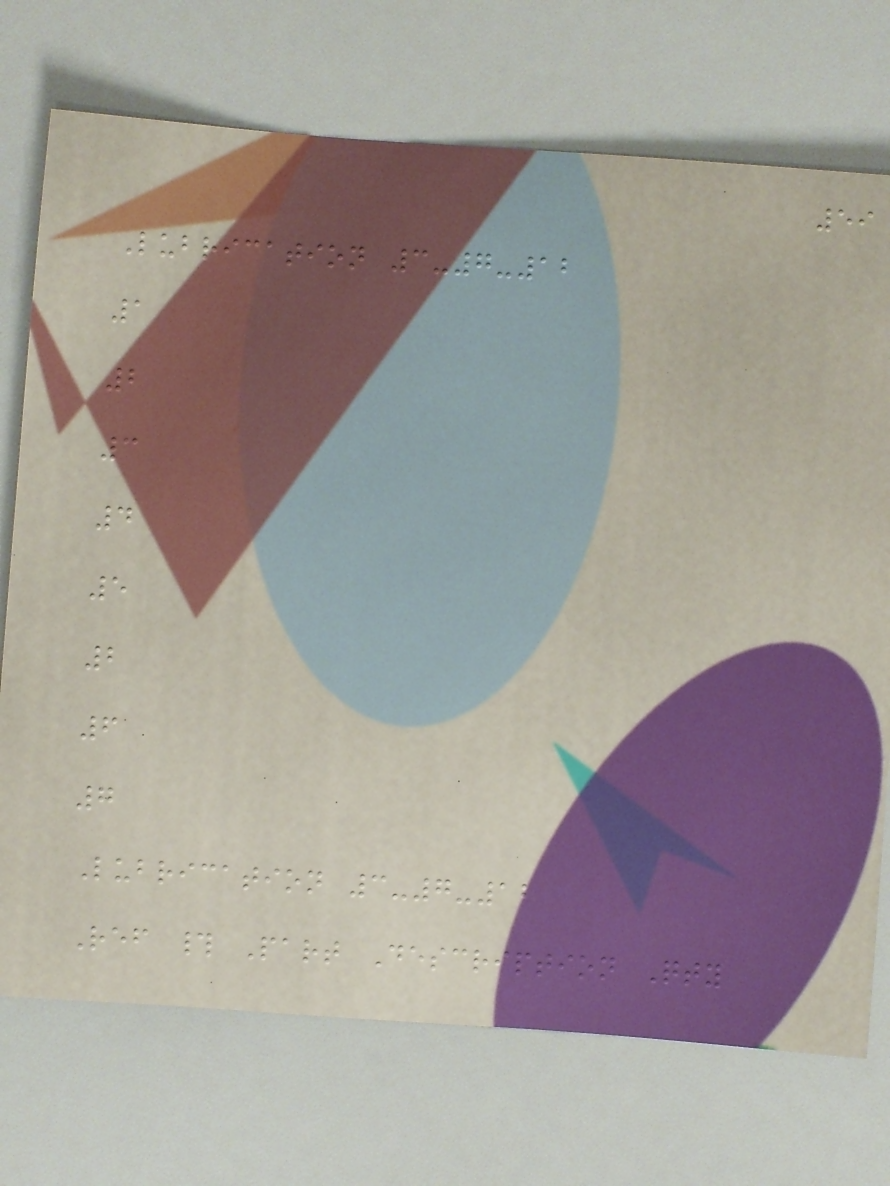59
Lubrication 3-7-12
1
2
3
4
5
2
6
7
Lubrication 3-7-12
Ref # Part Description Qty
